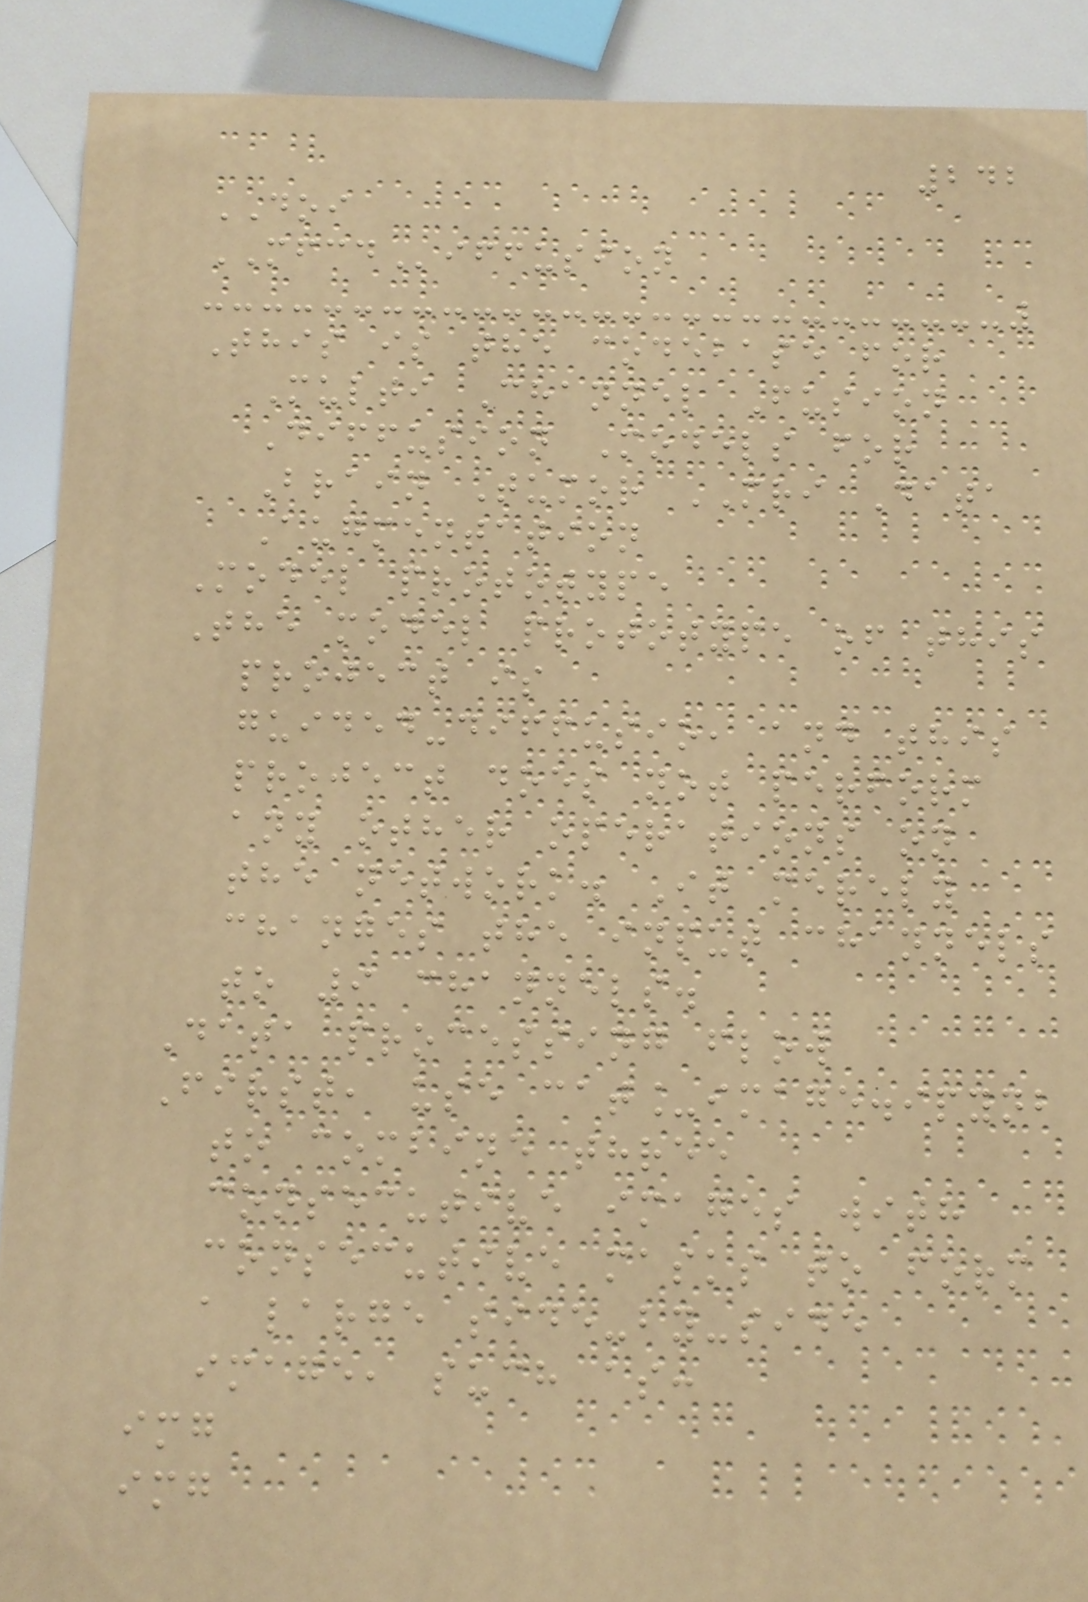242
DOI
MFCDiffusion
This is the codebase for
Multi Channel Fusion
Diffusion Models for
Brain Tumor MRI Data
Augmentation
Model prototype
The model prototype of this
project is
guided-diffusio, and this
project does not perform
any other operations on
the network. It merely
changes the input channels
to 9 channels.
Data processing flow
First, use cat_image.ipynb
to combine three
consecutive images with
consecutive masks to form
a large side-by-side
image, such as:
img
img
